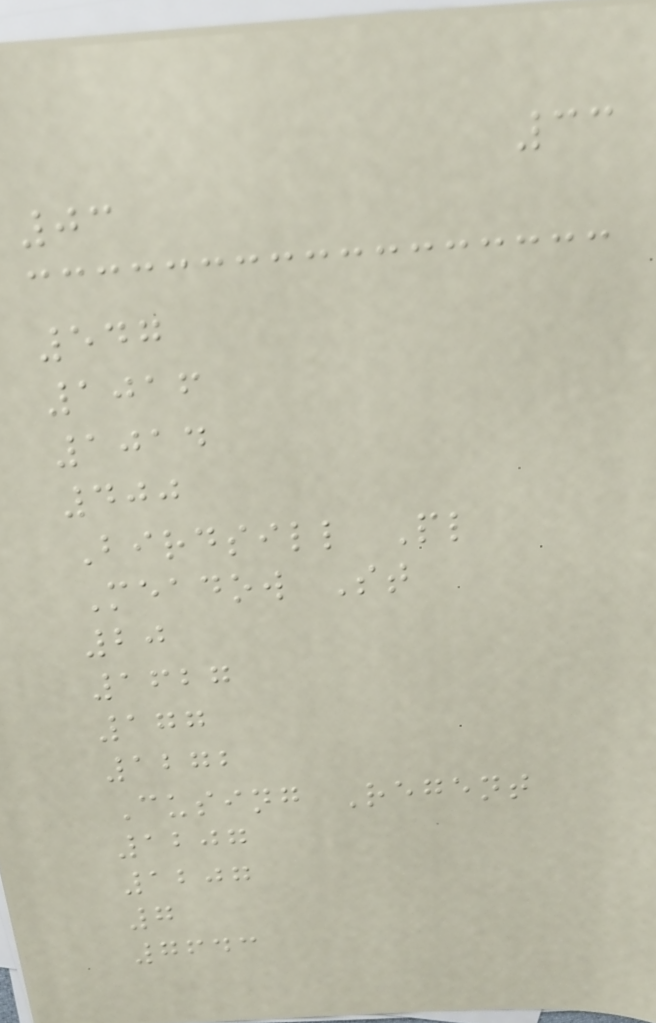33
03
547
1016
1014
400
Birdsill Pl
Meadow St
20
1627
177
1272
Cusing Regent
1207
1207
7
7643
